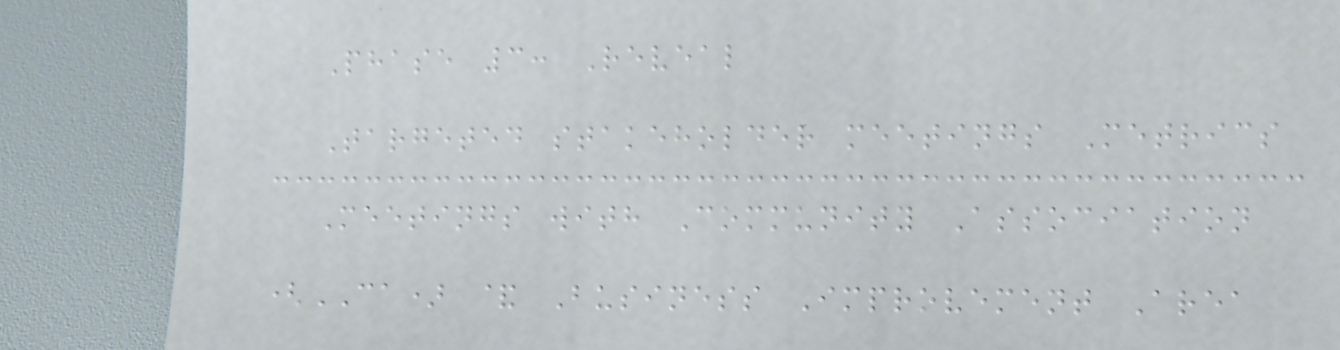Phase 3: Reveal
Targeted stakeholder meetings Metrics
Meetings with Community Association
(CA) & Business Improvement Area
